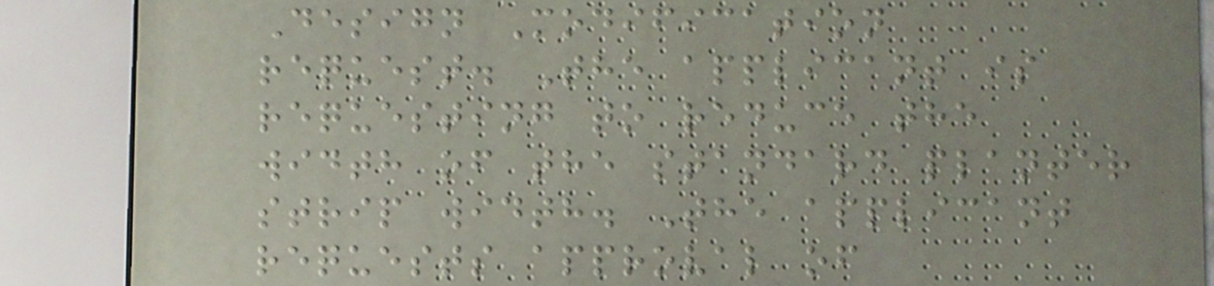Design Modification
request. The applicant is
requesting to reduce the
width of the standard planter
strip width. The applicant
requests approval of
